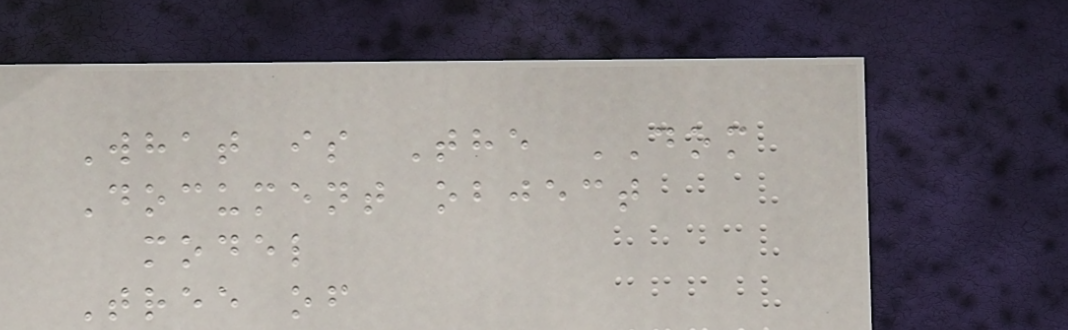What is The DOM
Document object
model
Tree of
